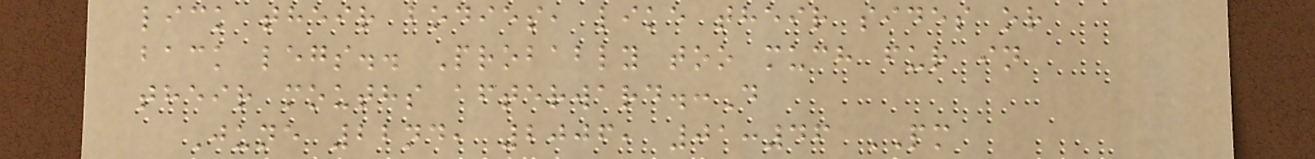lick their bodies, like their sides or
back legs.. Probably too much fur in
their mouths afterward.:D
June 22nd, 2006, 01:46 PM
